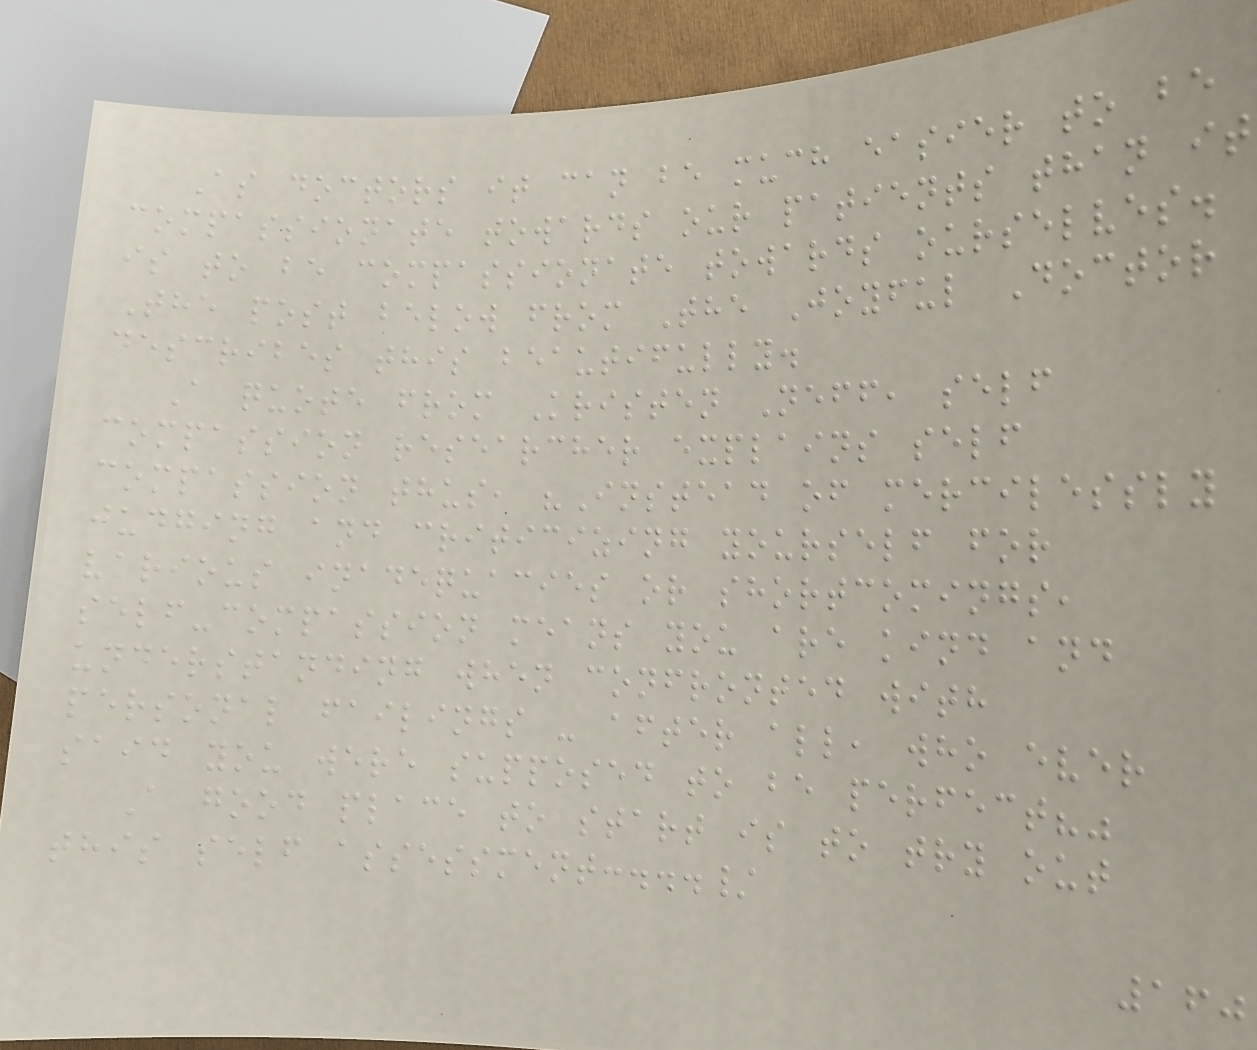As doctors it can be much easier to be
compassionate towards our patients than it
is to be compassionate towards ourselves.
The post below from The Joyful Doctor
describes this beautifully.
A quote from Kristen Neff, self
compassion researcher explains self
compassion thus, "Instead of mercilessly
judging and criticizing yourself for
various inadequacies or shortcomings,
self-compassion means you are kind and
understanding when confronted with
personal failings - after all, who ever
said you were supposed to be perfect?"
A good place to start is to try out
this self assessment:.../
160
